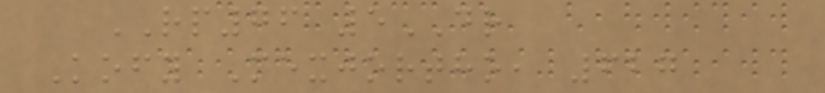RP76 5DR
Kofy Mexjortho, 627
